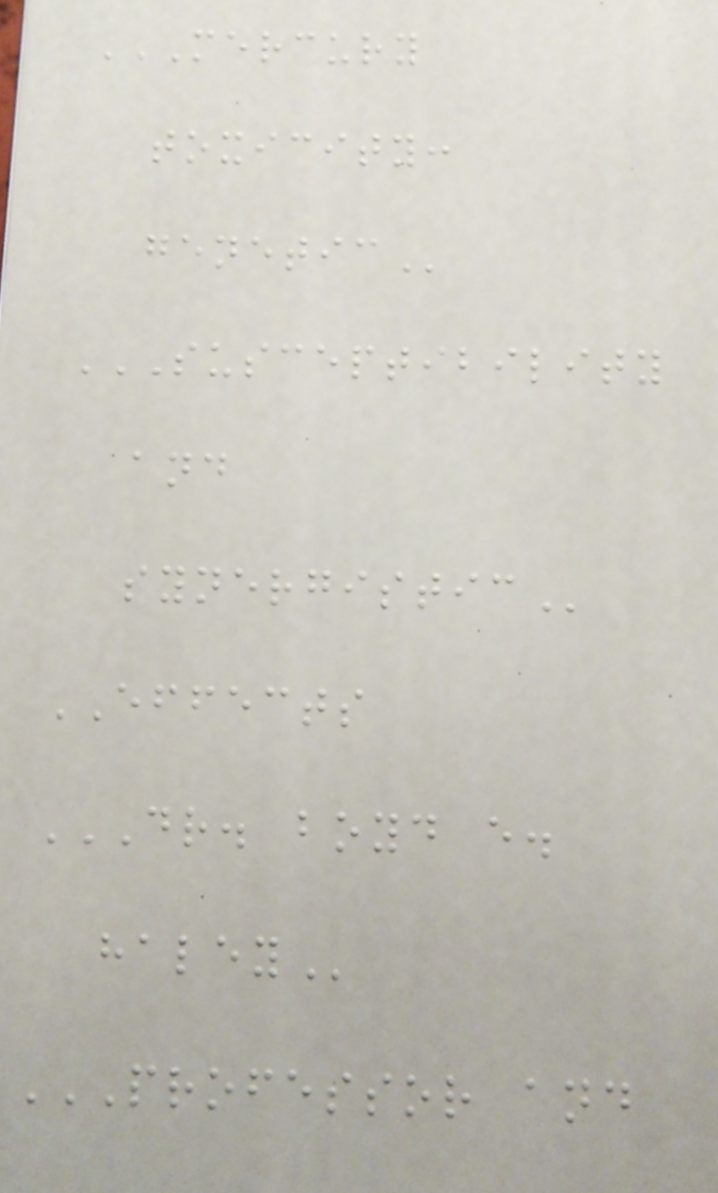MERCURY
TOXICITY:
GENETIC
SUSCEPTIBILITY
AND
SYNERGISTIC
EFFECTS
DR. BOYD E.
HALEY
PROFESSOR AND
